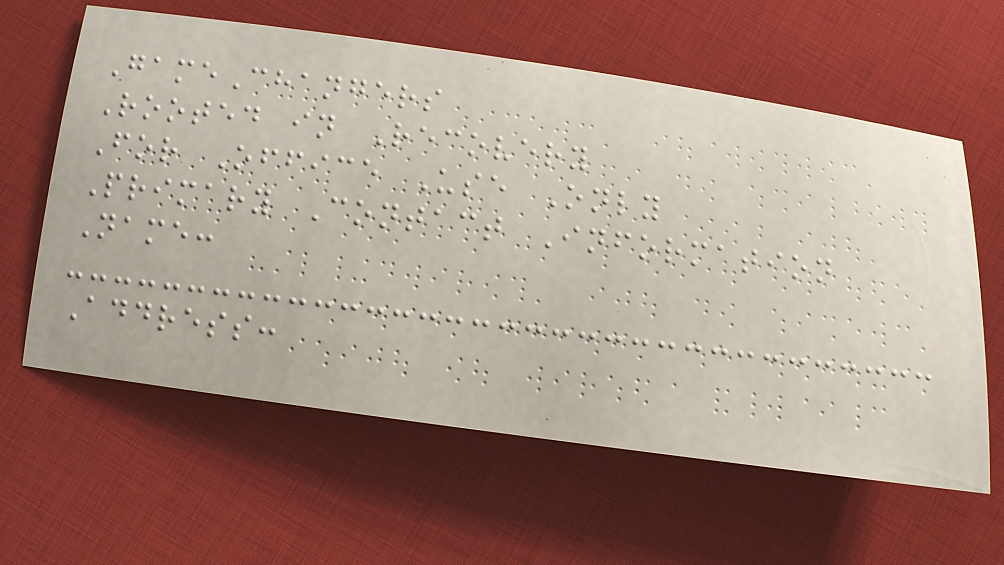GameChangers
Rooted in Recovery
For Office Use Only
Primary Contact Information
Name:
Address:
